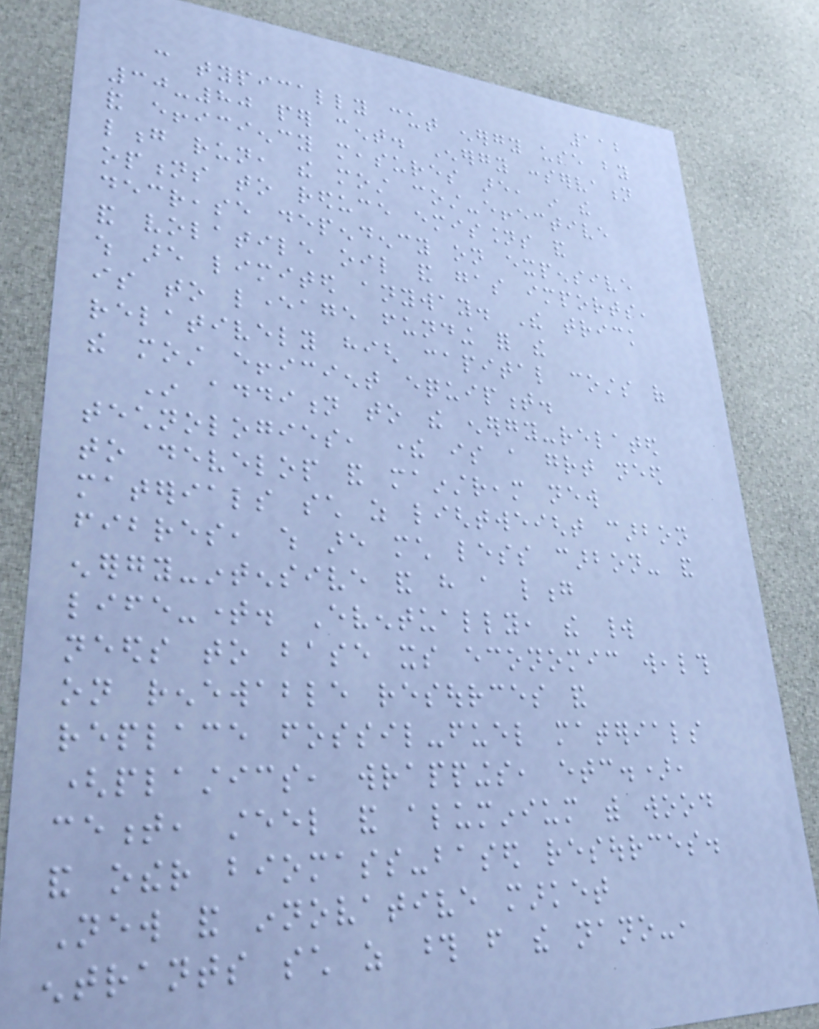112
can typically cut energy use by
30-80 per cent. Energy conservation
and efficiency measures are, in the
long run, the most cost-effective
options to reduce emissions and
decrease dependency on expensive
and volatile oil and gas imports,
which are limited anyway. The trick
is to leverage funding for the
relatively high capital costs of
the most efficient equipment.
In addition to the energy-related
technologies, there is a great need
to develop and mainstream new
materials such as lightweight carbon
fibres, which are much less carbon- and
energy-intensive and have a long
life-time. Eventually, the world
needs to base its economic wealth
on renewable resources and
replace fossil-fuel materials
(plastics, wrappings, etc.),
cement, steel and aluminium with wood
and other biomass-based resources.
New and innovative market
entrants such as those from the nano-,
